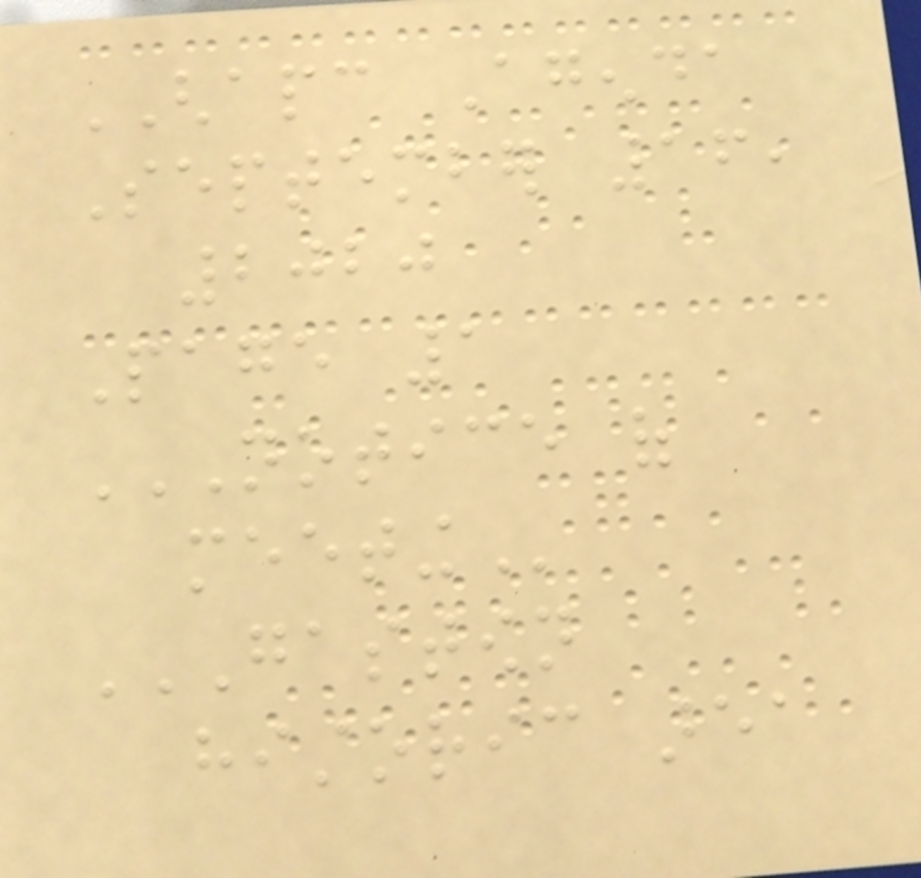GHAPC Agenda
September 16,
2020
Page 1
NOTICE OF
MEETING
GASTOWN
HISTORIC AREA
